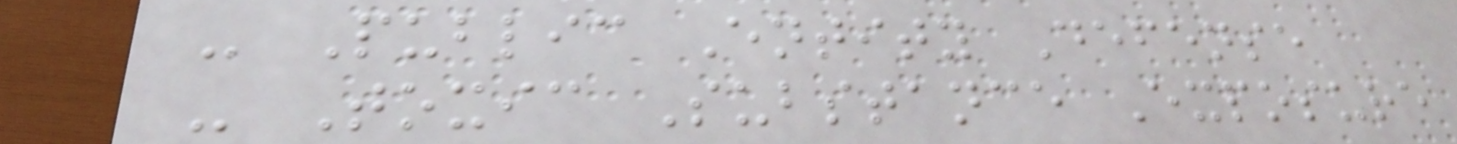- Public Entity Defense
- Toxic Substance Exposure
